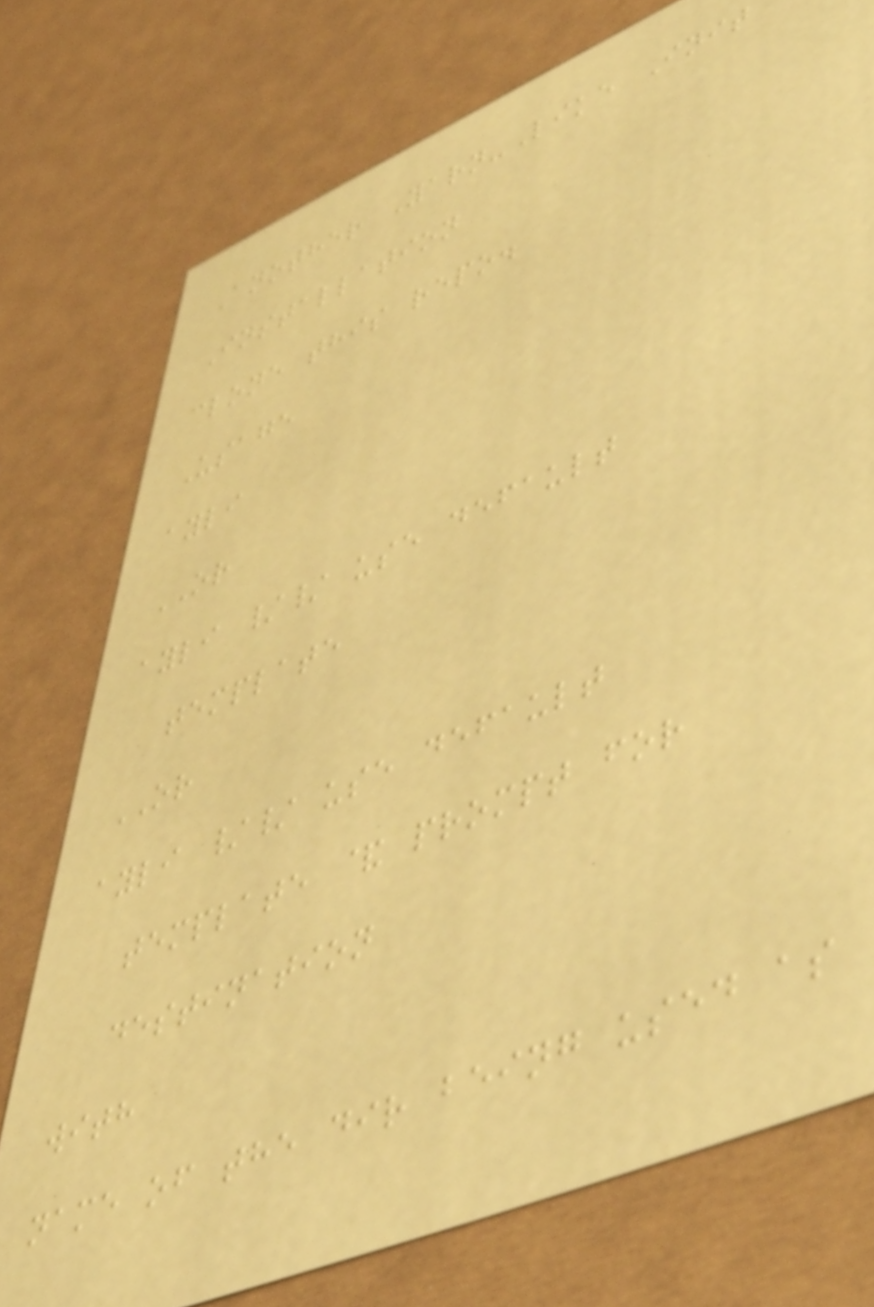Another Yarn-Like Init
Installation
clone this repo.
Usage
ayli
OR
ayli // use default
template
OR
ayli // use default
template & prompt for
destination
with
name of the dir being used as
